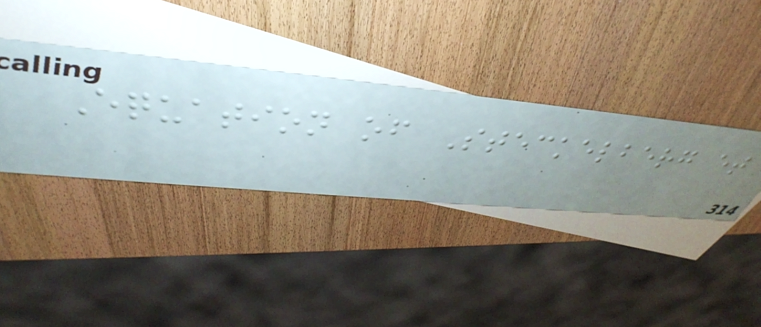Equation of Steckelberg et
